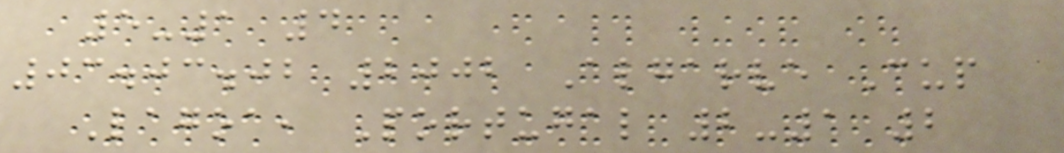5-1 4
03.03.02 2002 Algarve Cup
Lagoa, Portugal 2-1 2
